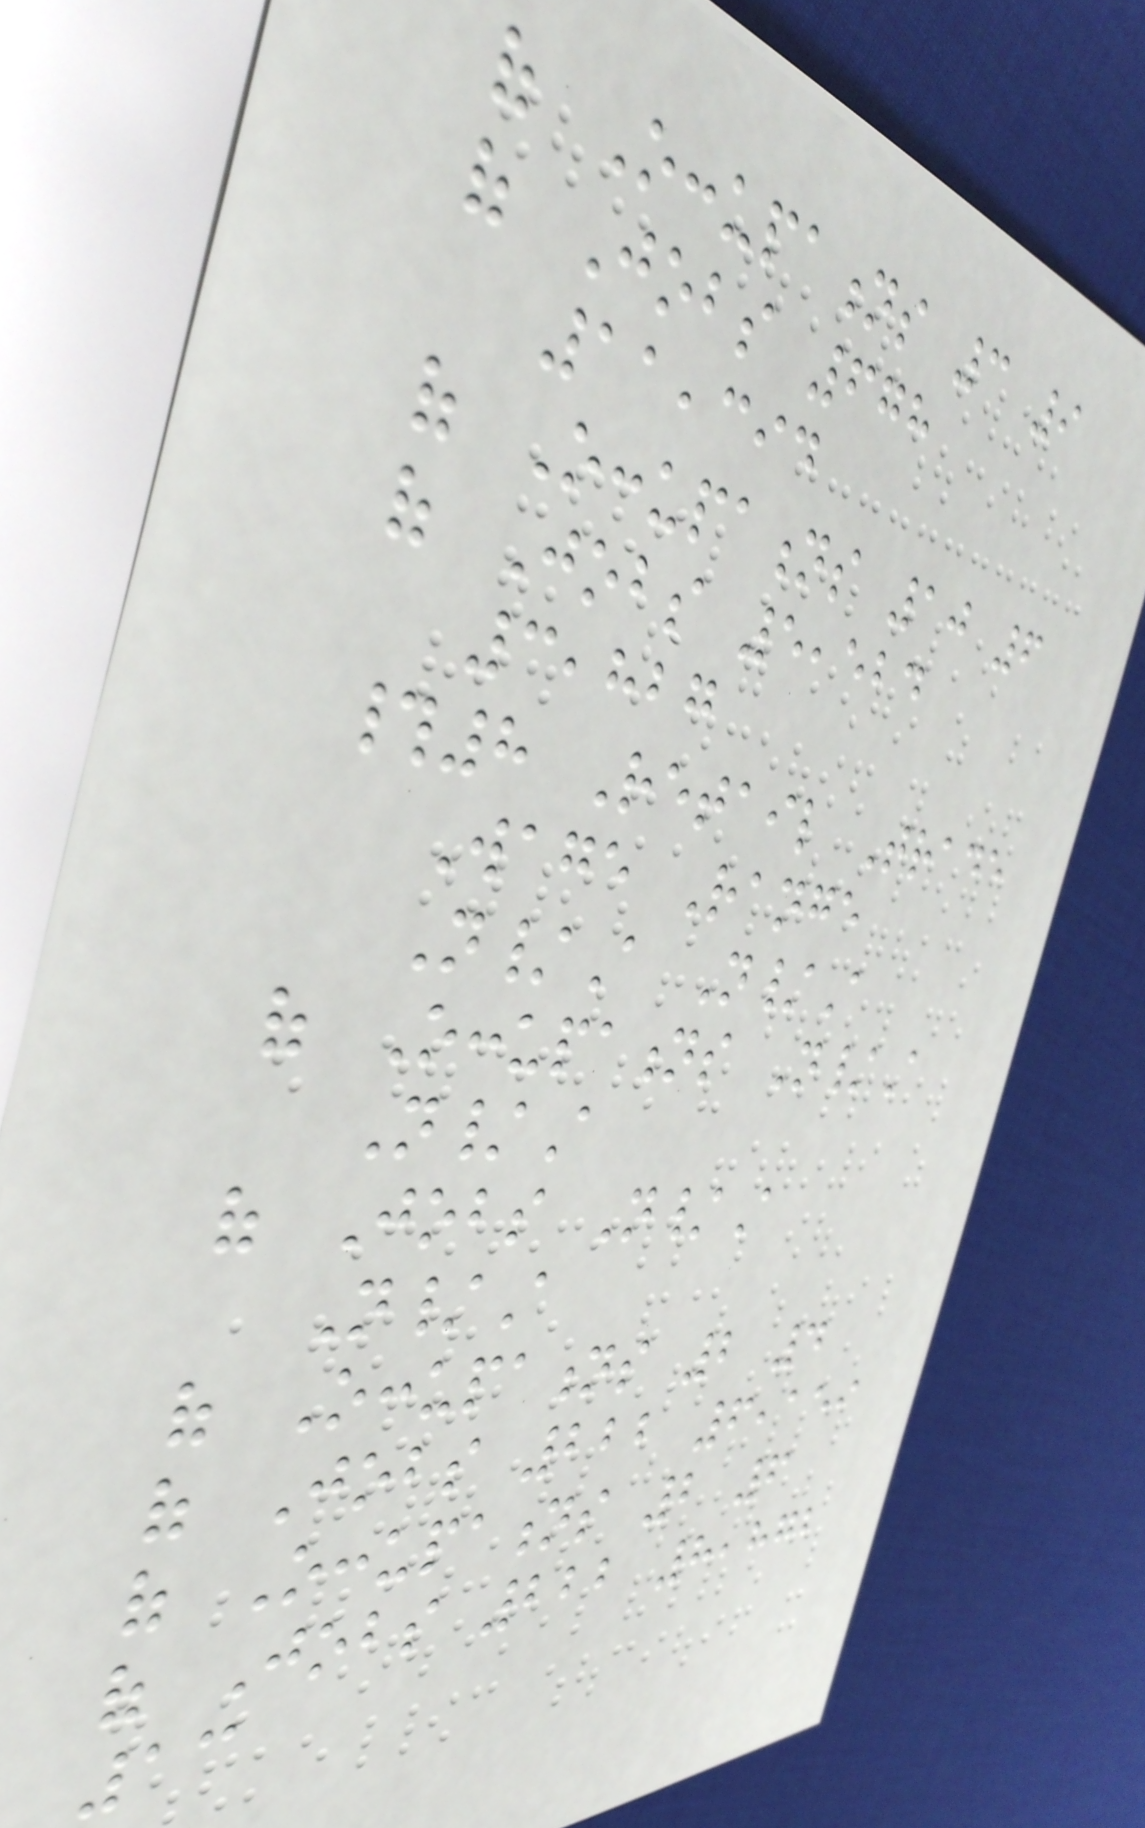of Occupations 3 9
of Jobs 678
11,394
of Occupations 10 6
of Jobs 5,524
3,827
#8 Retail Trade
Wage Range
N/A N/A
of Occupations N/A
N/A
of Jobs N/A
N/A
of Occupations 2 4
of Jobs 222 6,159
of Occupations 2 6
of Jobs 222 8,872
13
